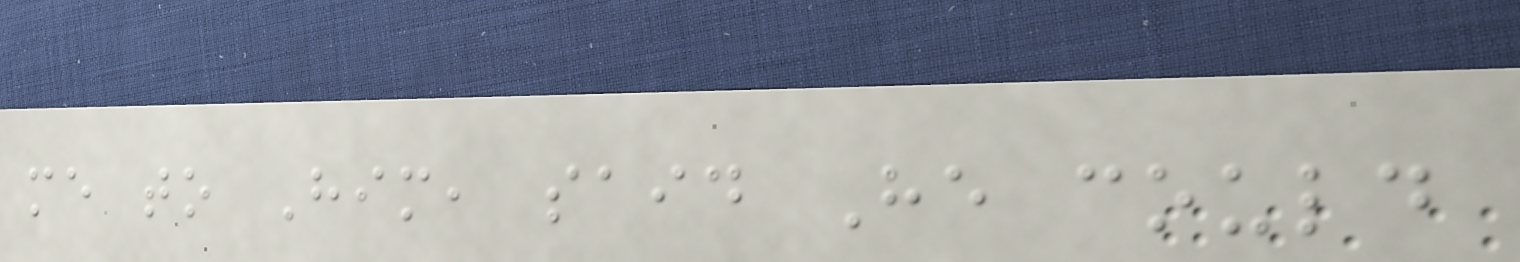me to Him, said He could
